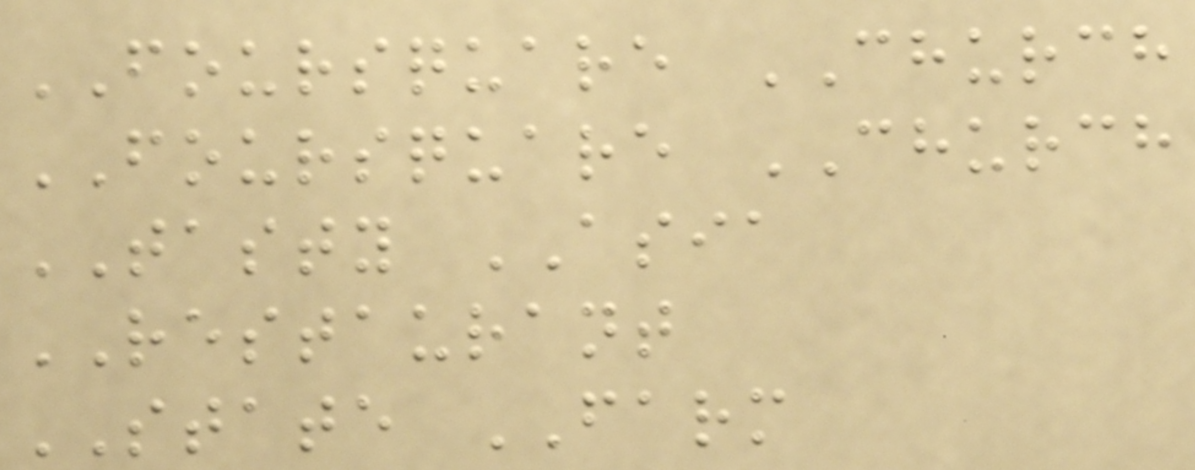FOURSQUARE CHURCH
FOURSQUARE CHURCH
TASTY ASIA
RESTAURANT
STATE FARM
